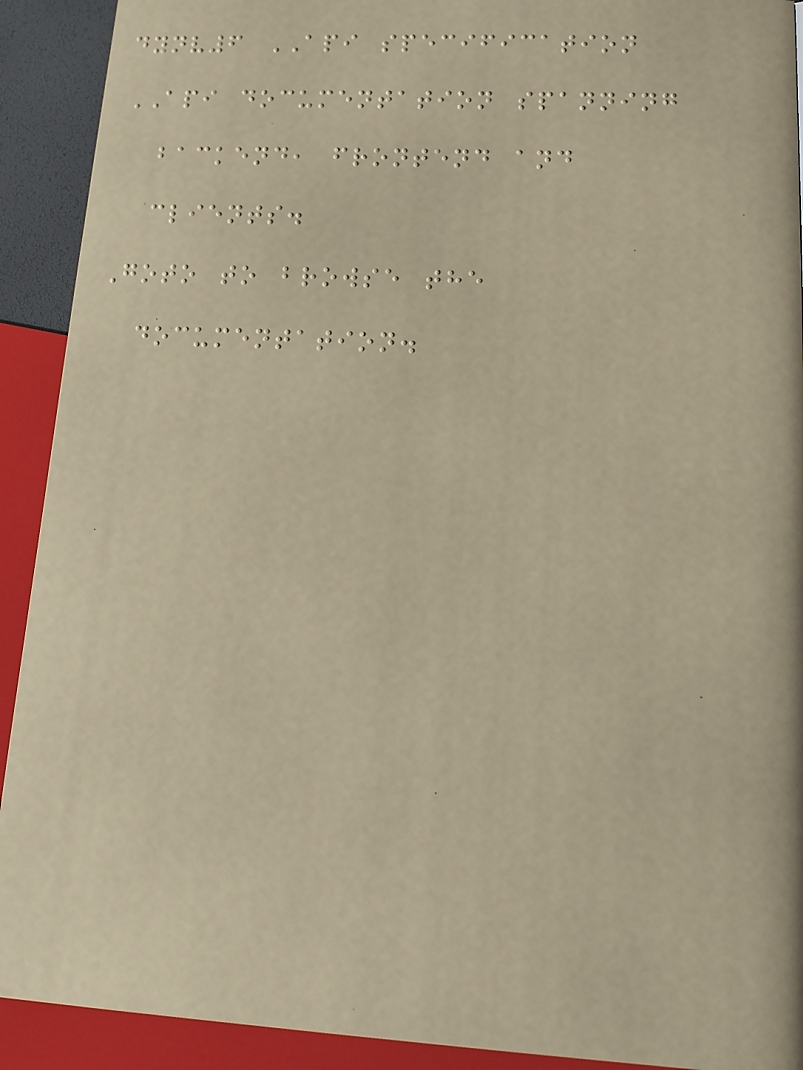dynv6 API specification
API documentation spanning
backend, frontend and
clients.
Goto to browse the
documentation.
